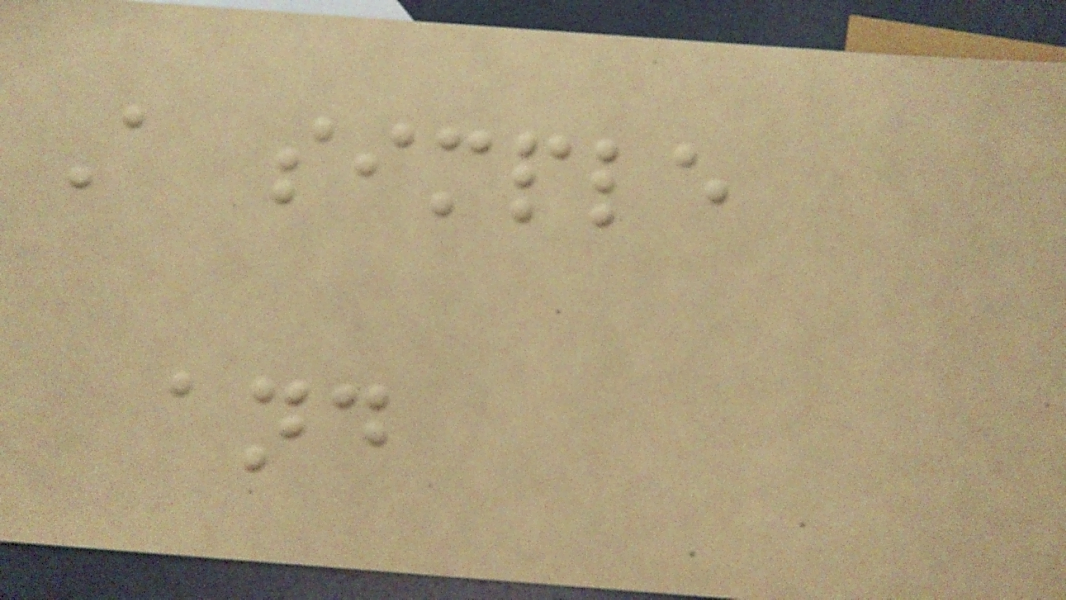A simple
and
